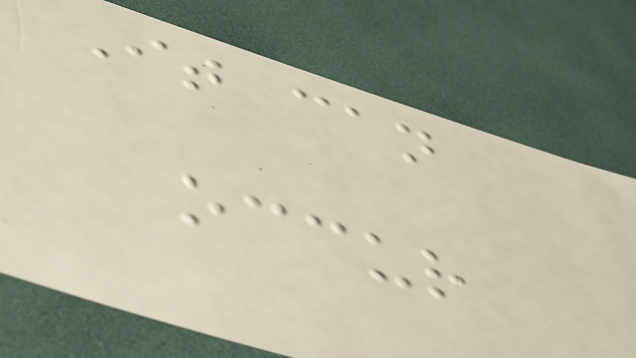It can
occur
